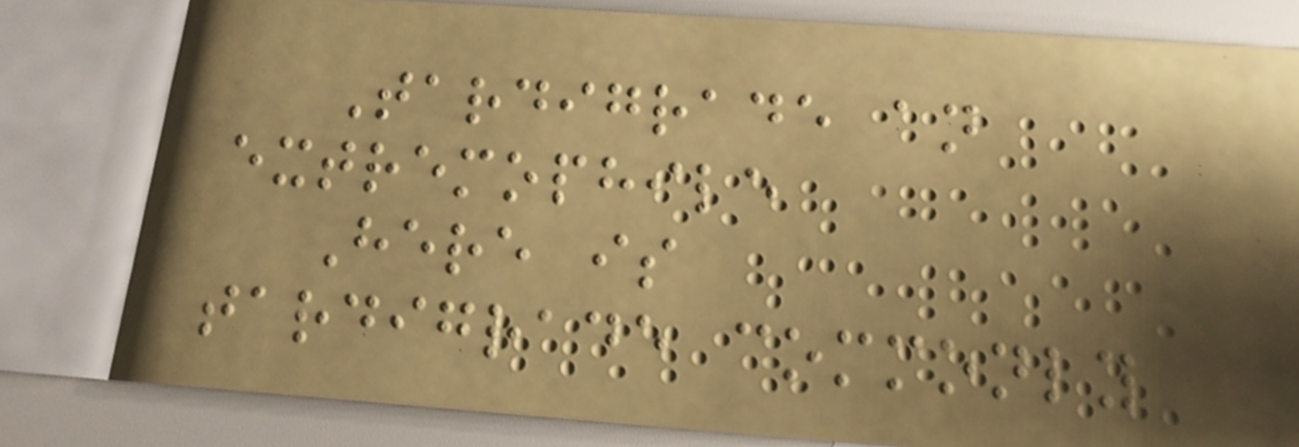Tardigrade an
extremophile
Here is
tardigrade commonly
